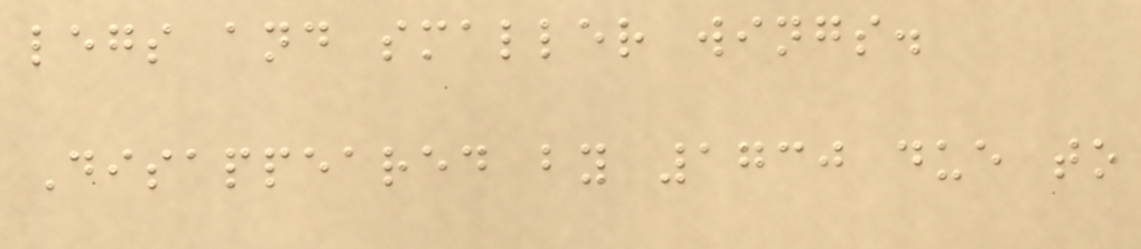legs and smaller wings.
Disappeared by 1730 due to
